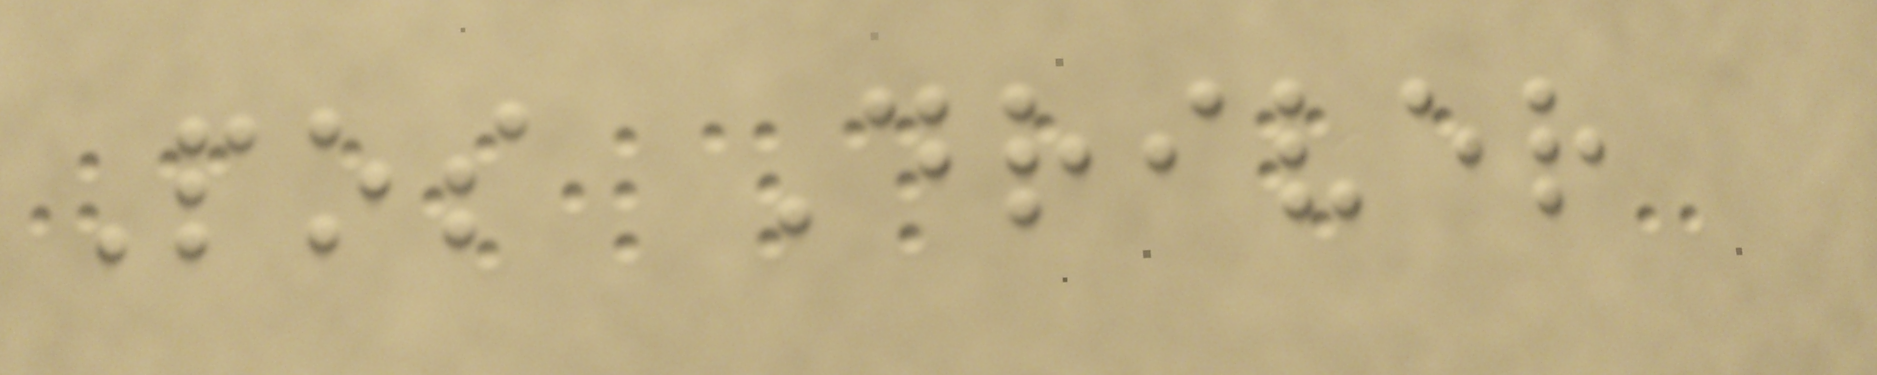Pos Driver
